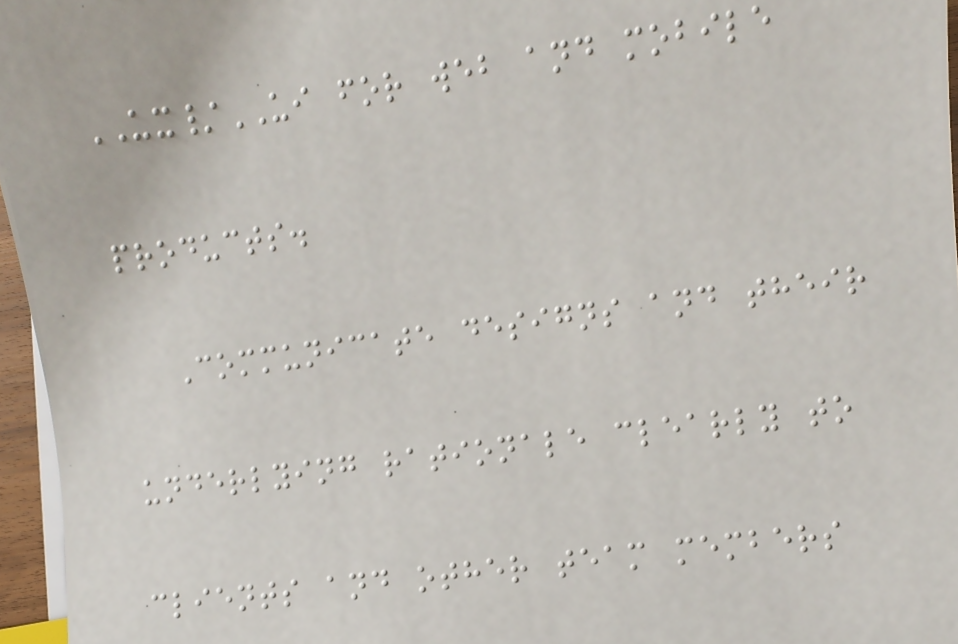UX/UI for web and mobile
products.
Communicate designs and their
underlying rationale clearly to
clients and other team members
